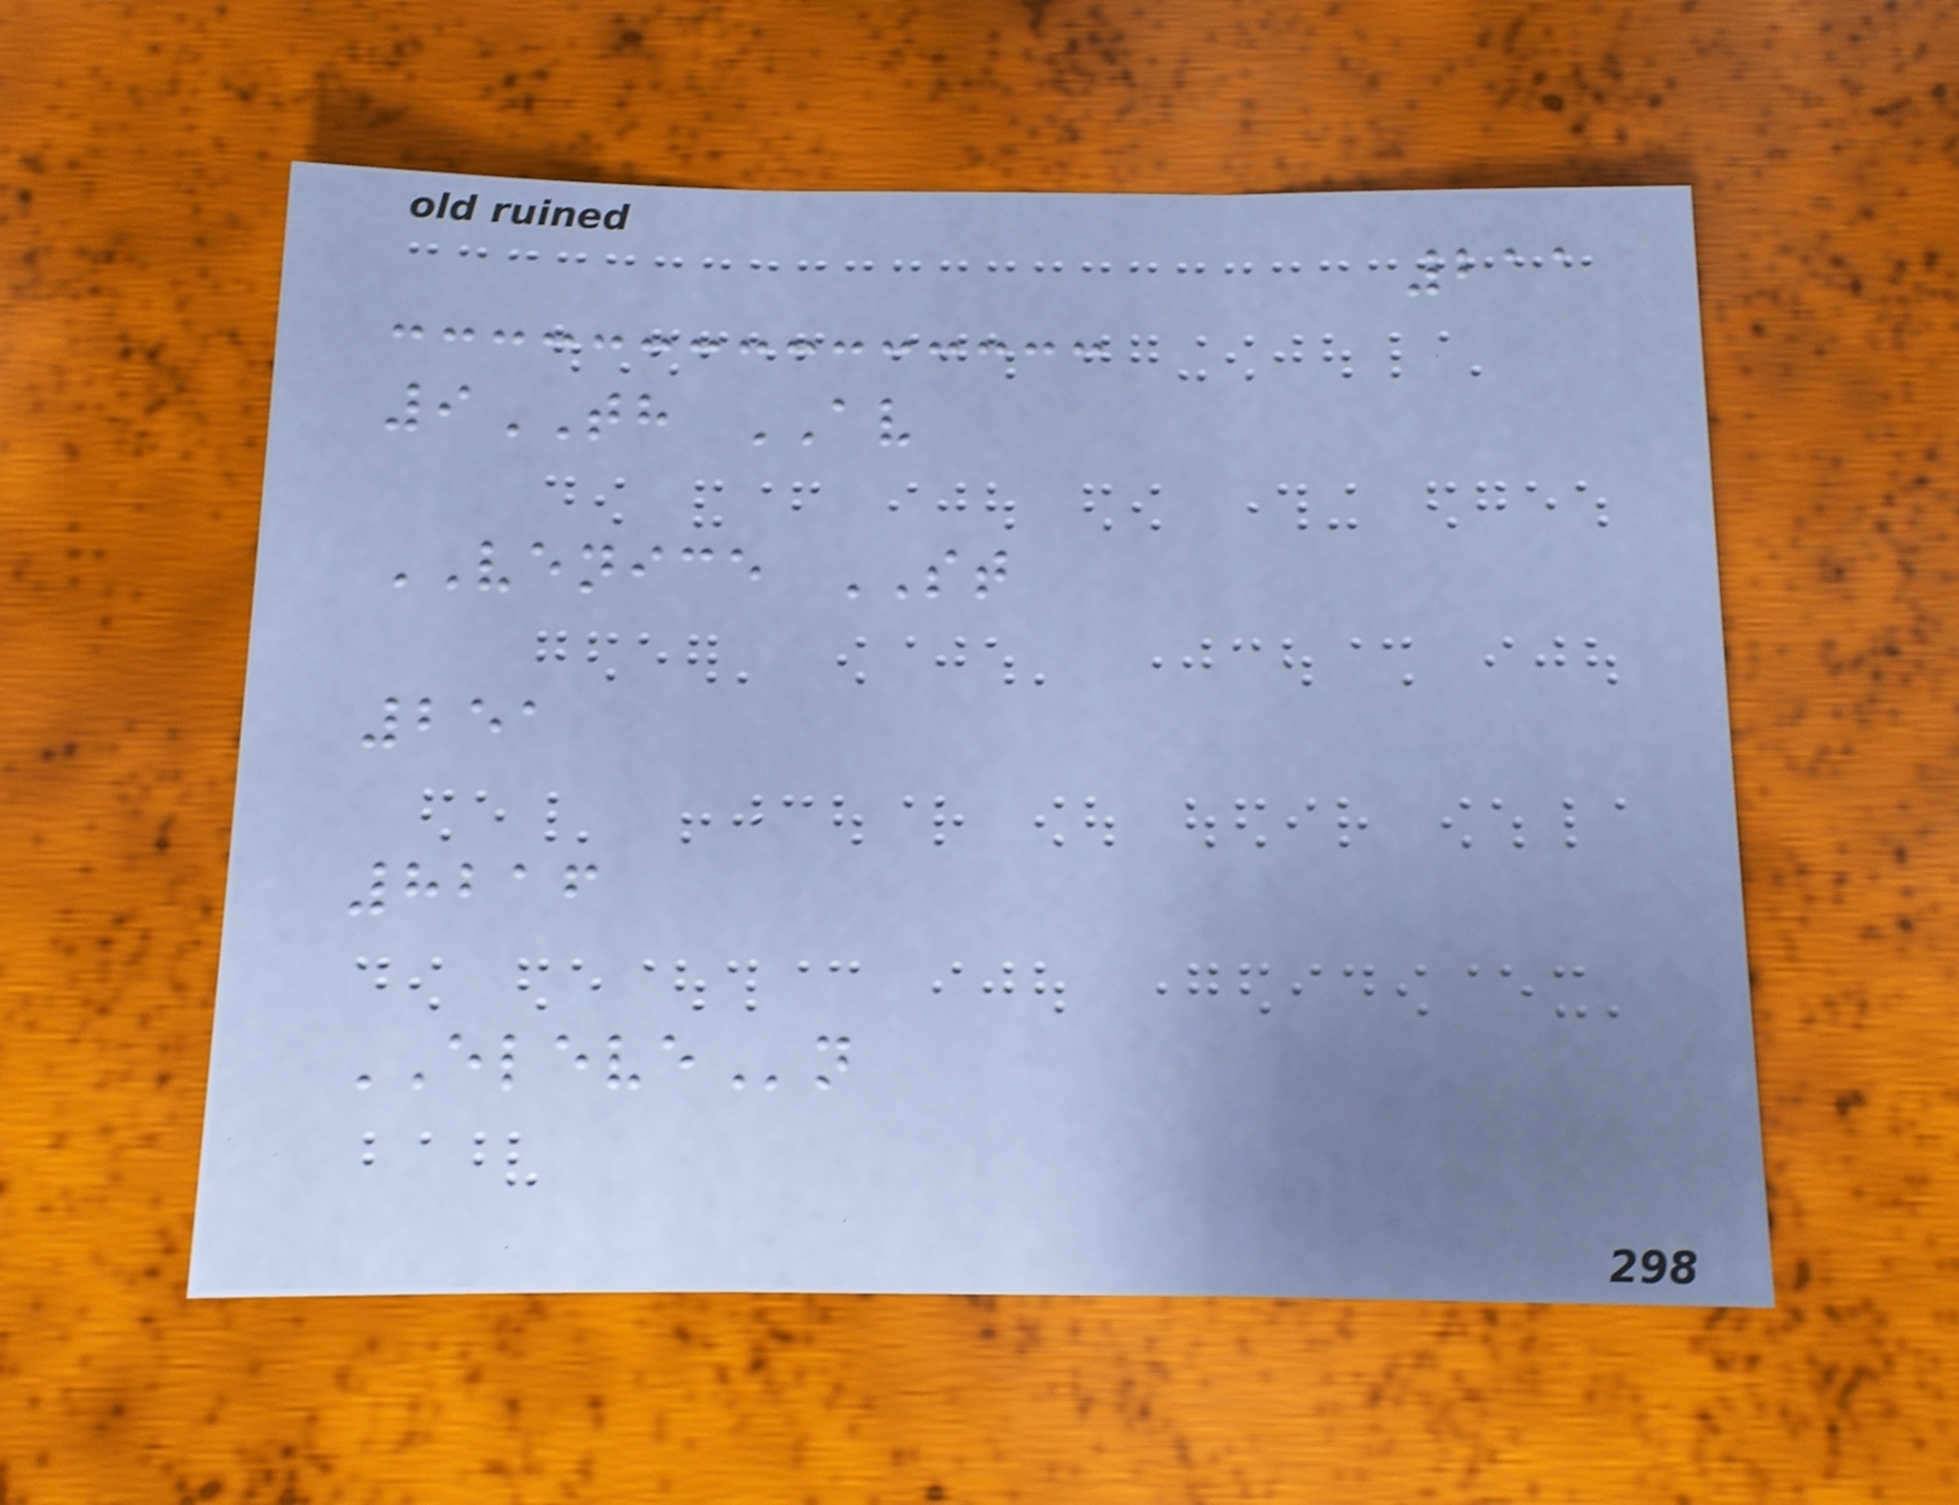211
9TH AV
VENICE ST
251
8216
ELEVEn
